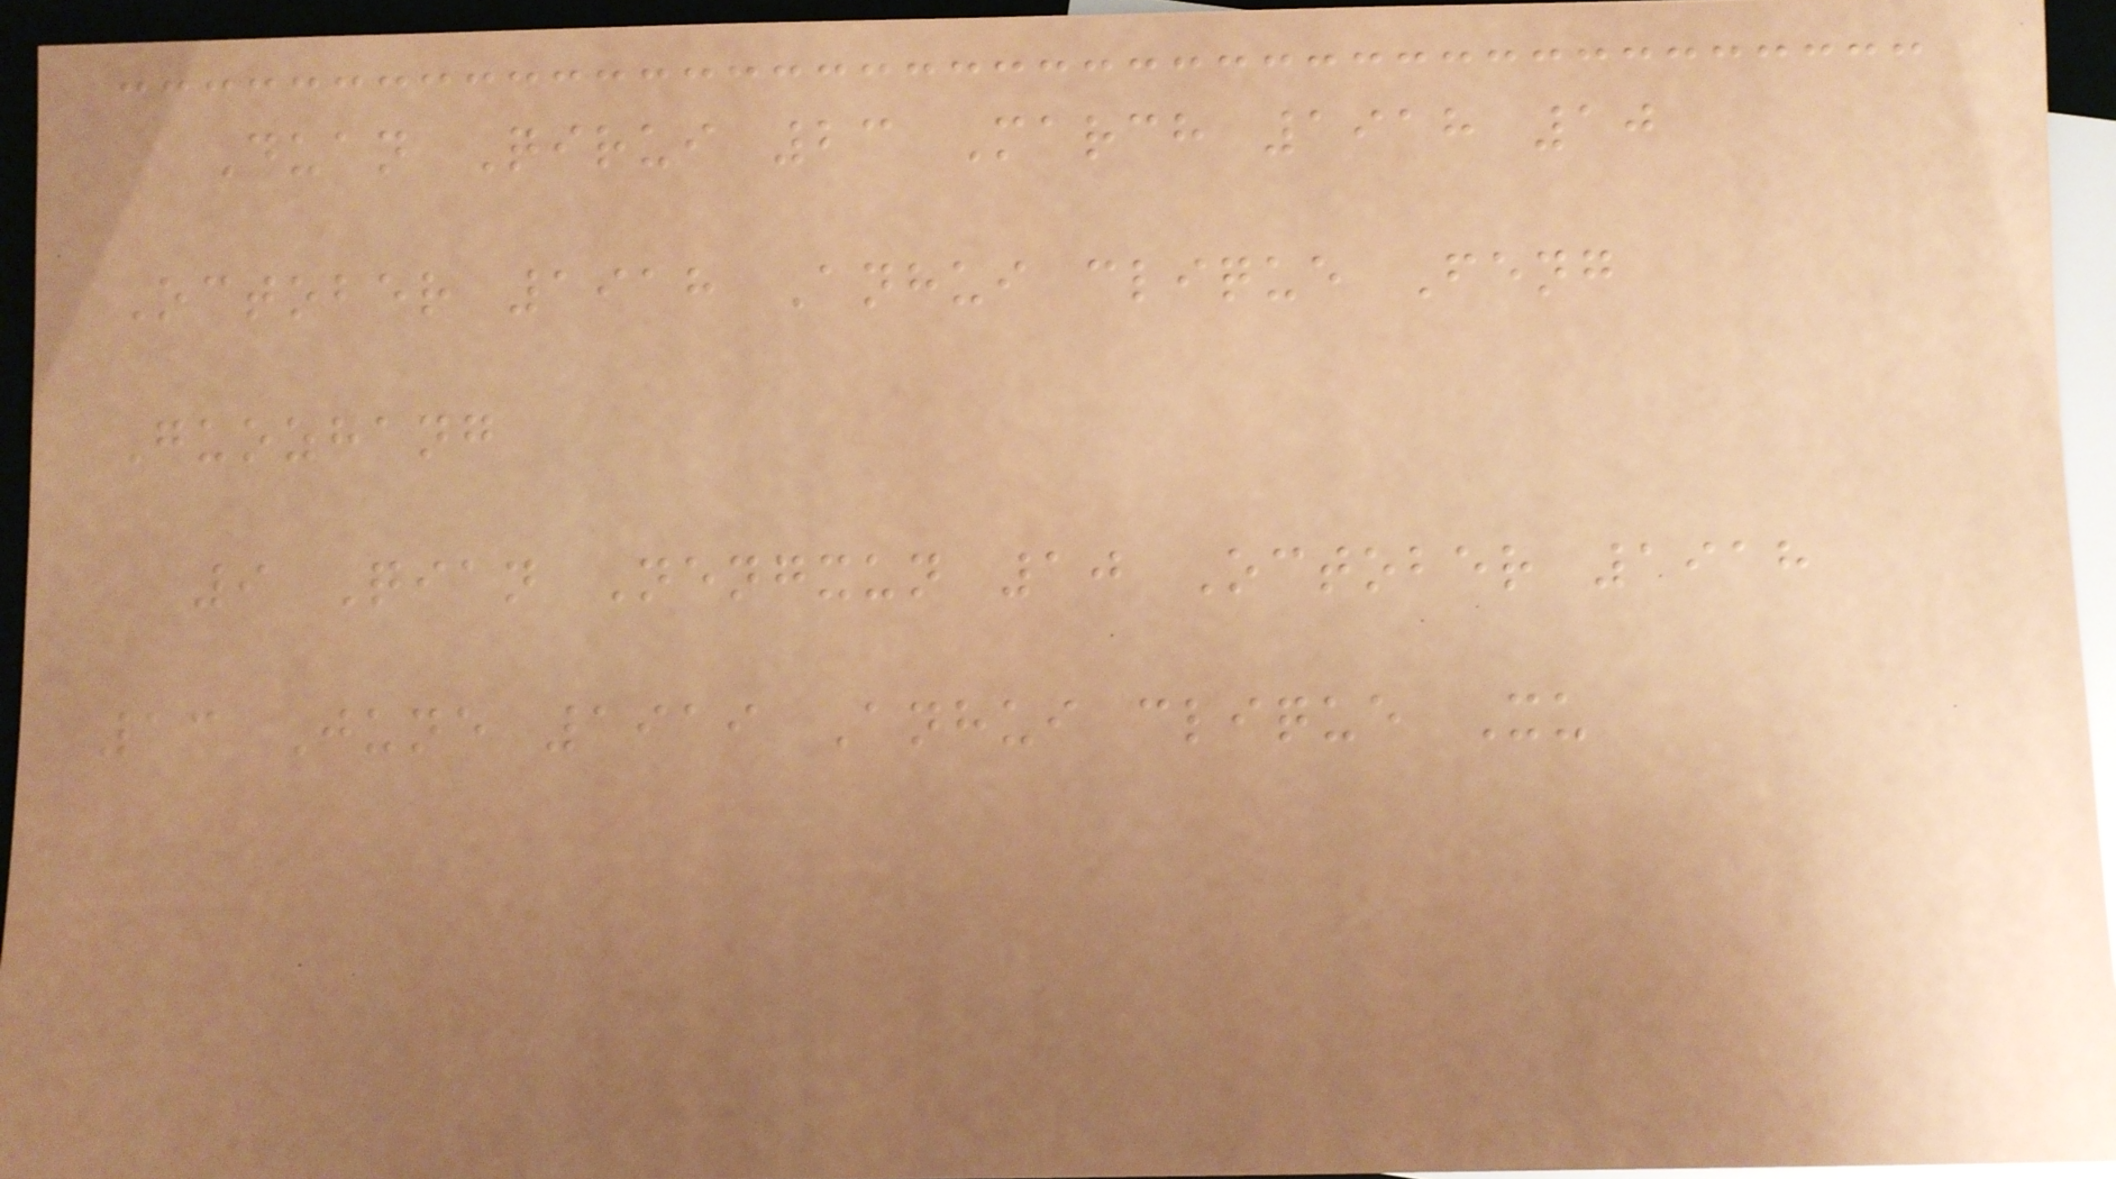Duan Qirui 23 March 1918 10
October 1918 Anhui clique Feng
Guozhang
9 Qian Nengxun 10 October 1918
13 June 1919 Anhui clique Xu
